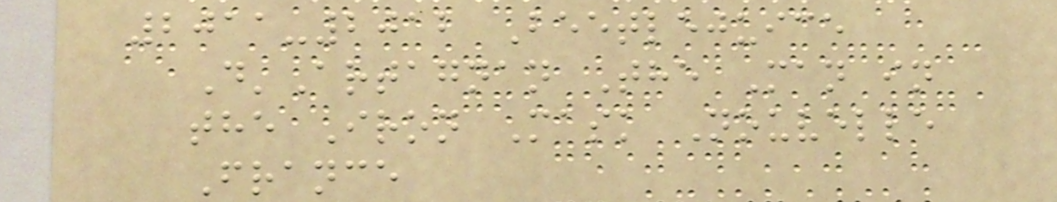2011-2012 Beetlejuice
D'Artagnan The Man in
the Iron Mask Nouvelle
France
